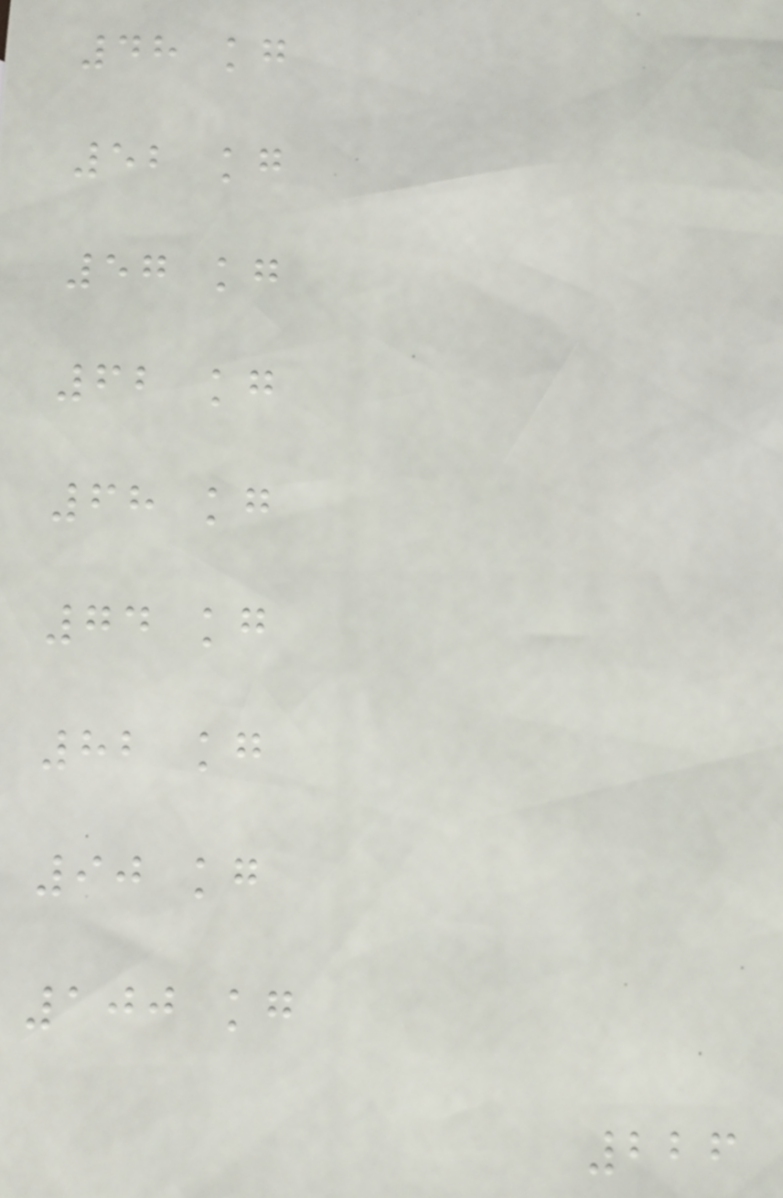48 kg
52 kg
57 kg
62 kg
68 kg
74 kg
82 kg
90 kg
100 kg
226
